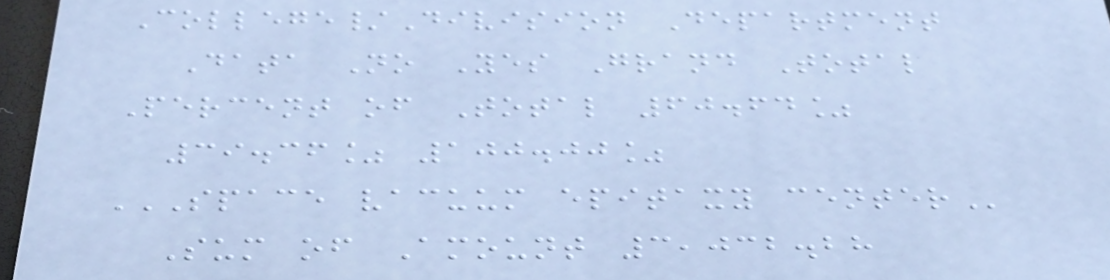College/Division Department
Data No Yes Grand Total
Percent of Total 60.64%
39.36% 100.00%
SPACE VACUUM EPITAXY CENTER
Sum of Amount 3,032.28
